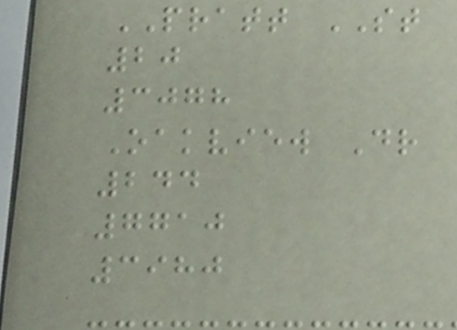PRATT ST
20
3078
Oakview Dr
244
7710
3980
